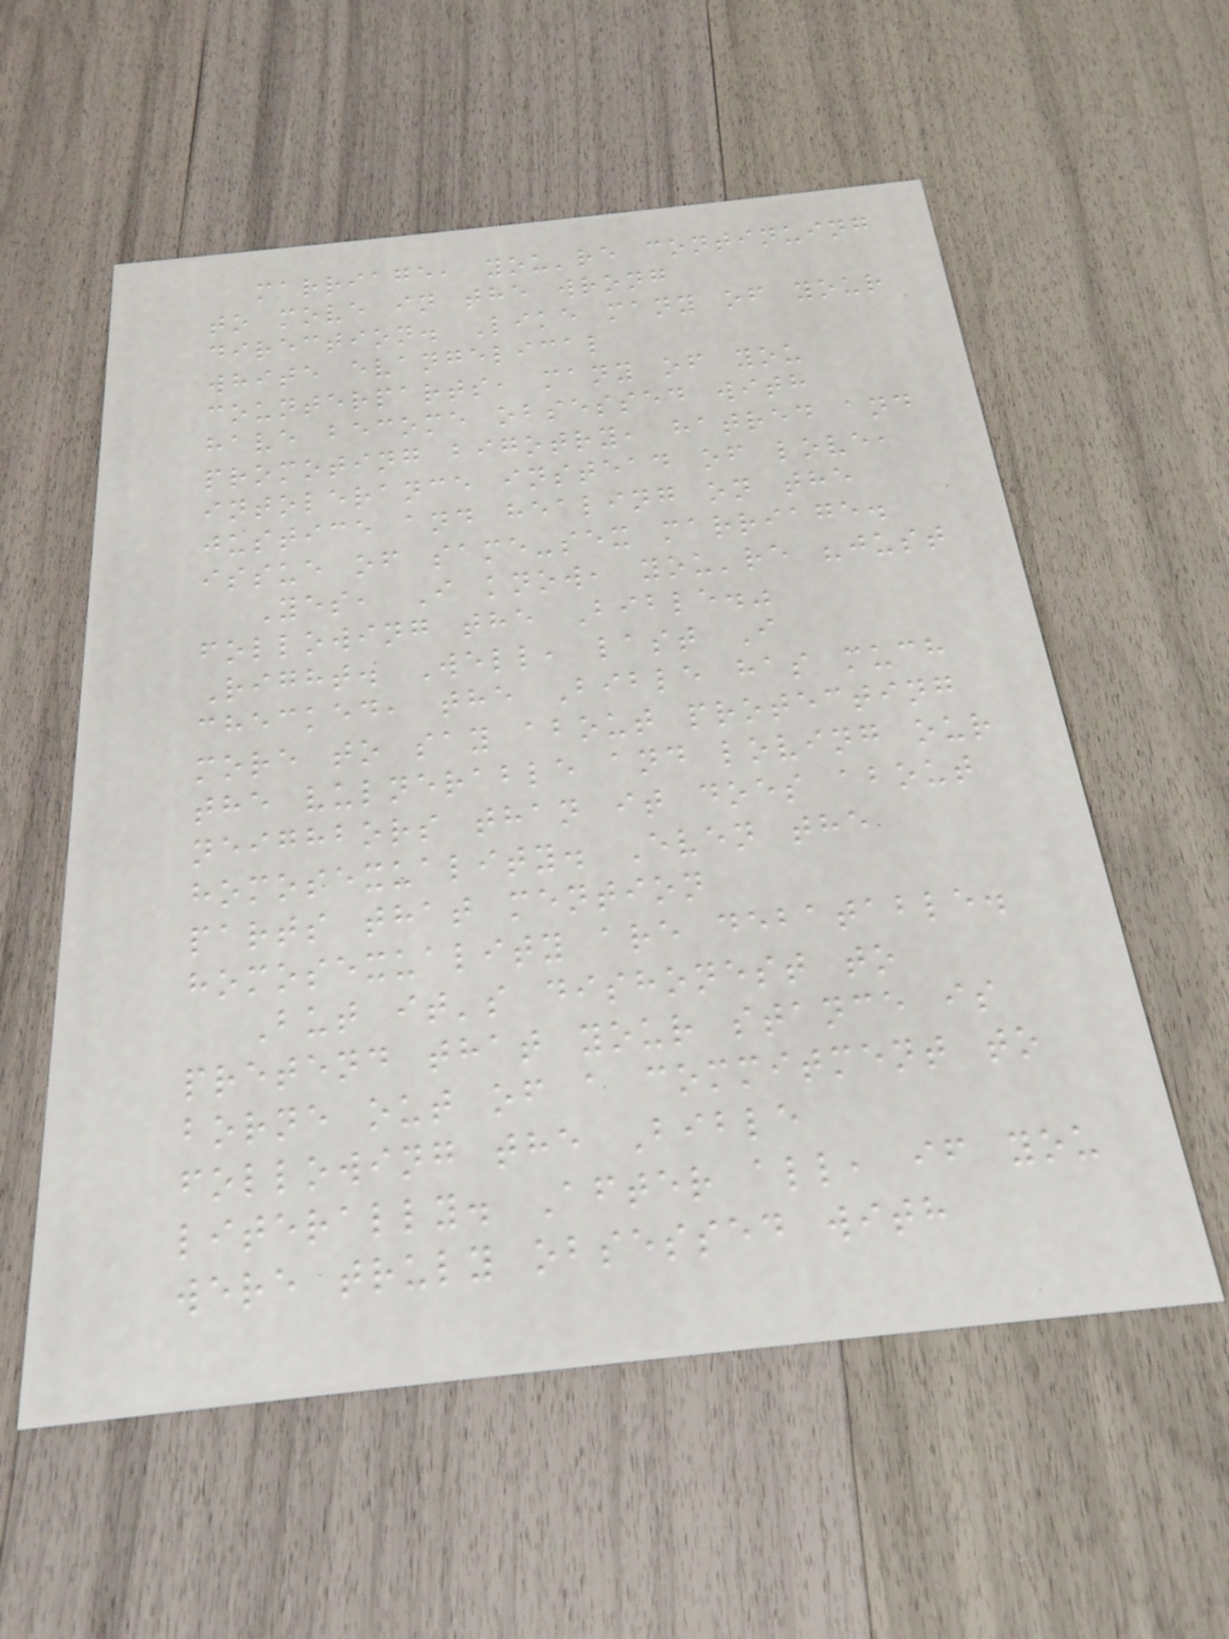marriage, you're continuing
to move in the wrong
direction. Like many of your
white evangelical
counterparts, many of you
have become obsessed with
promoting bigotry, hatred and
intolerance instead of love,
justice and healing on the
issue of same-sex marriage.
Yes, I know, you're "just
following the Bible."
Right. Well, last I
checked, the Bible has much
more to say about protecting
the vulnerable and loving our
neighbors than it does about
homosexuality. Even the
parts that mention
homosexuality are debatable.
But it's dishonest to
pretend that your stance is
borne out of a commitment to
following the Bible
literally. After all, if you
were truly obsessed with
